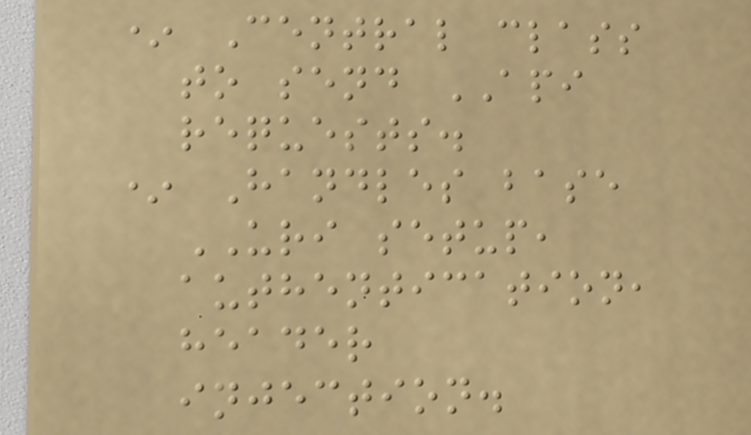* Central class
to send API
requests.
* Handles base
URI setup,
authentication,
header
injection.
